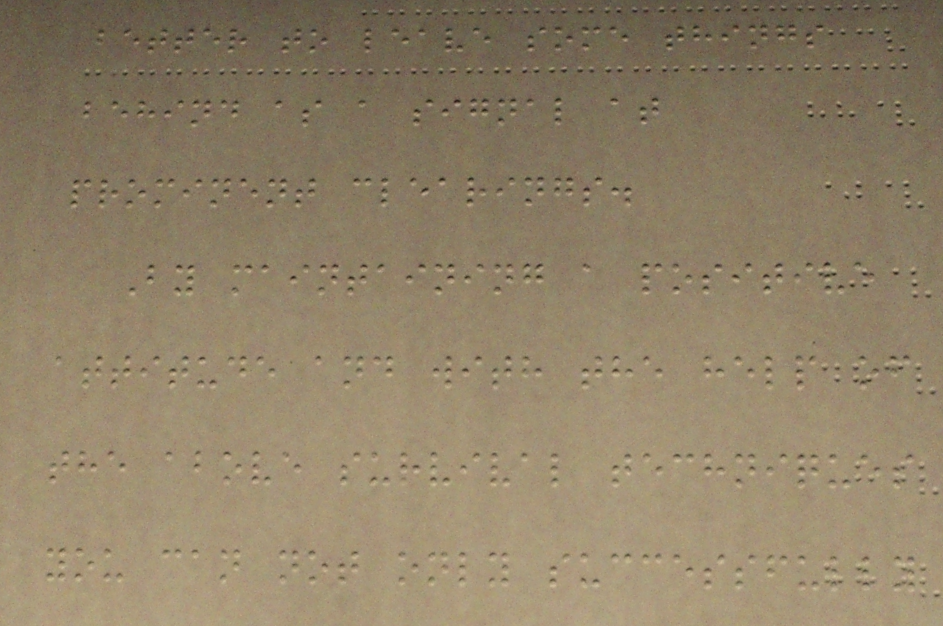better to leave some things
behind as a signal at
prominent clearings.
By maintaining a positive
attitude and with the help of
the above survival techniques
you can not only successfully
